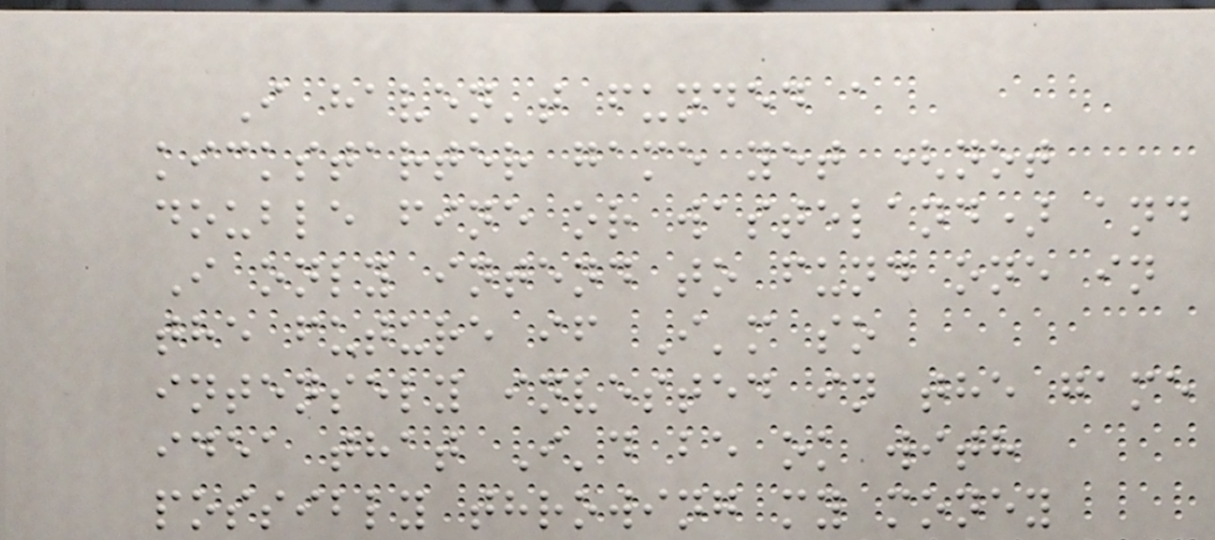I haven't funded a
kickstarter game yet (not
double fine or wasteland) and
I only intend to fund one in
the future if I'm so
intensely invested in the game
idea that I'd be ok with
possibly throwing my money
